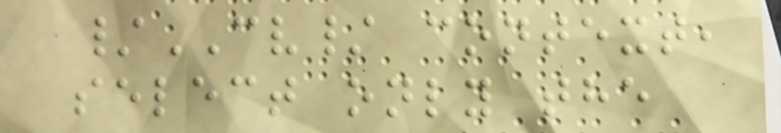/CV/ context,
select only the
